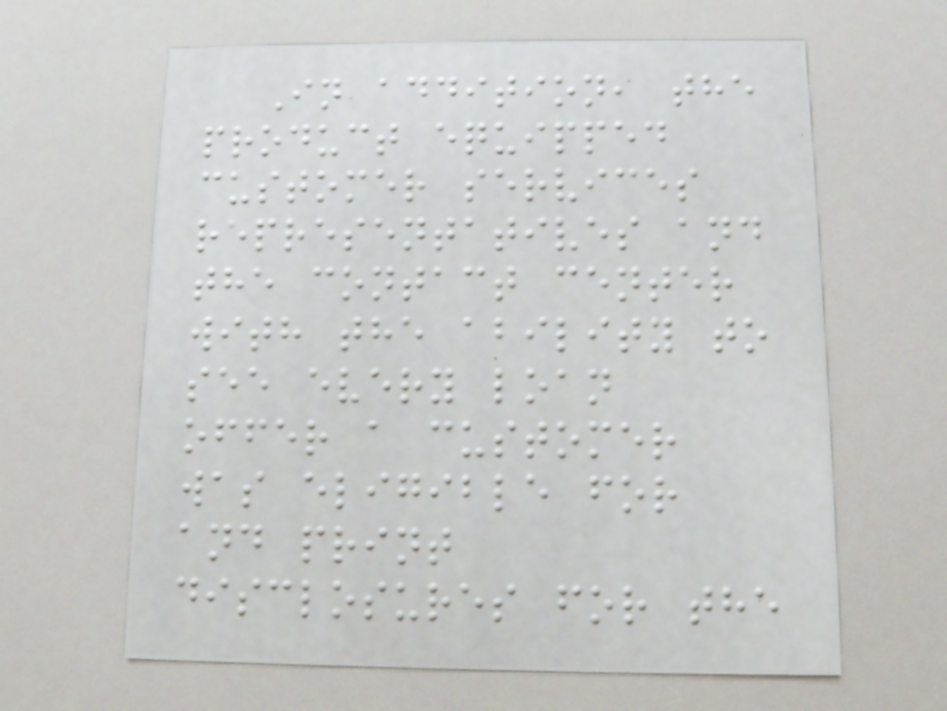In addition, the
product equipped
customer services
representatives and
the contact center
with the ability to
see every loan
offer a customer
was eligible for
and print
disclosures for the
